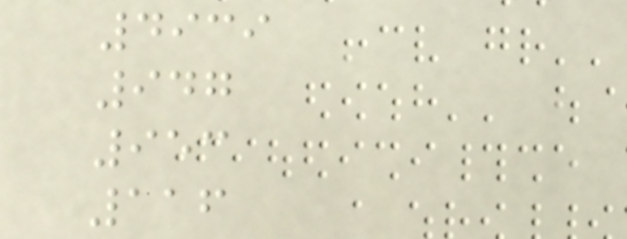4939
947
953
116
